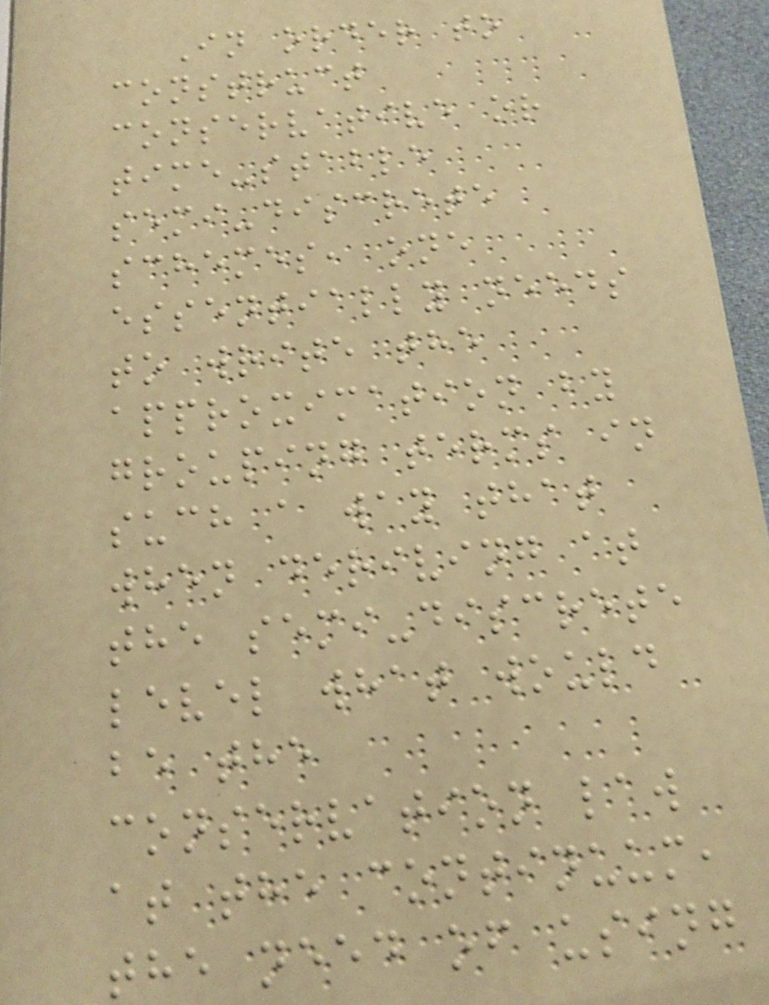In order to
construct
conservative or
time-stable
semi-discrete
schemes, one
essentially needs
to write the
approximation by
grouping terms in
such a way that
when deriving at
the semi-discrete
level what would
be the
conservation law
at the continuum,
the need of using
